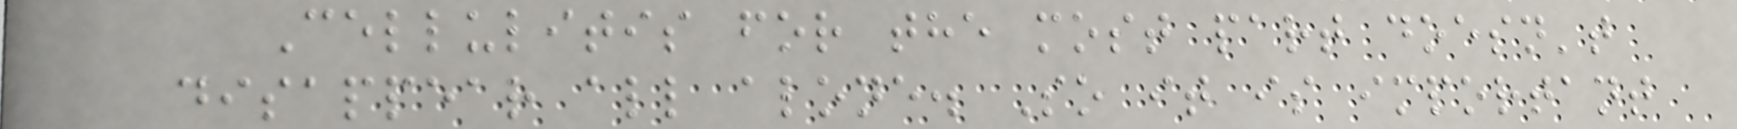Cellulitis for the most part doesn't
disappear all alone. So it is important
